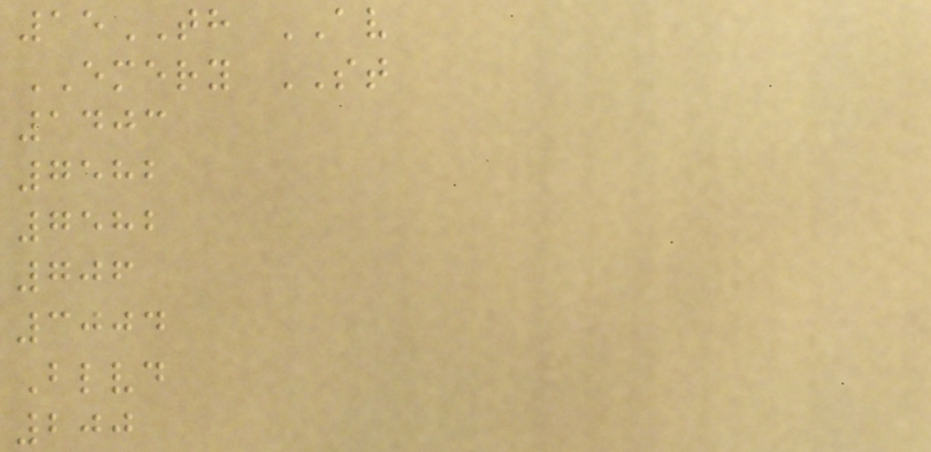15TH AV
EMERY ST
1403
7582
7582
706
3004
Blvd
200
